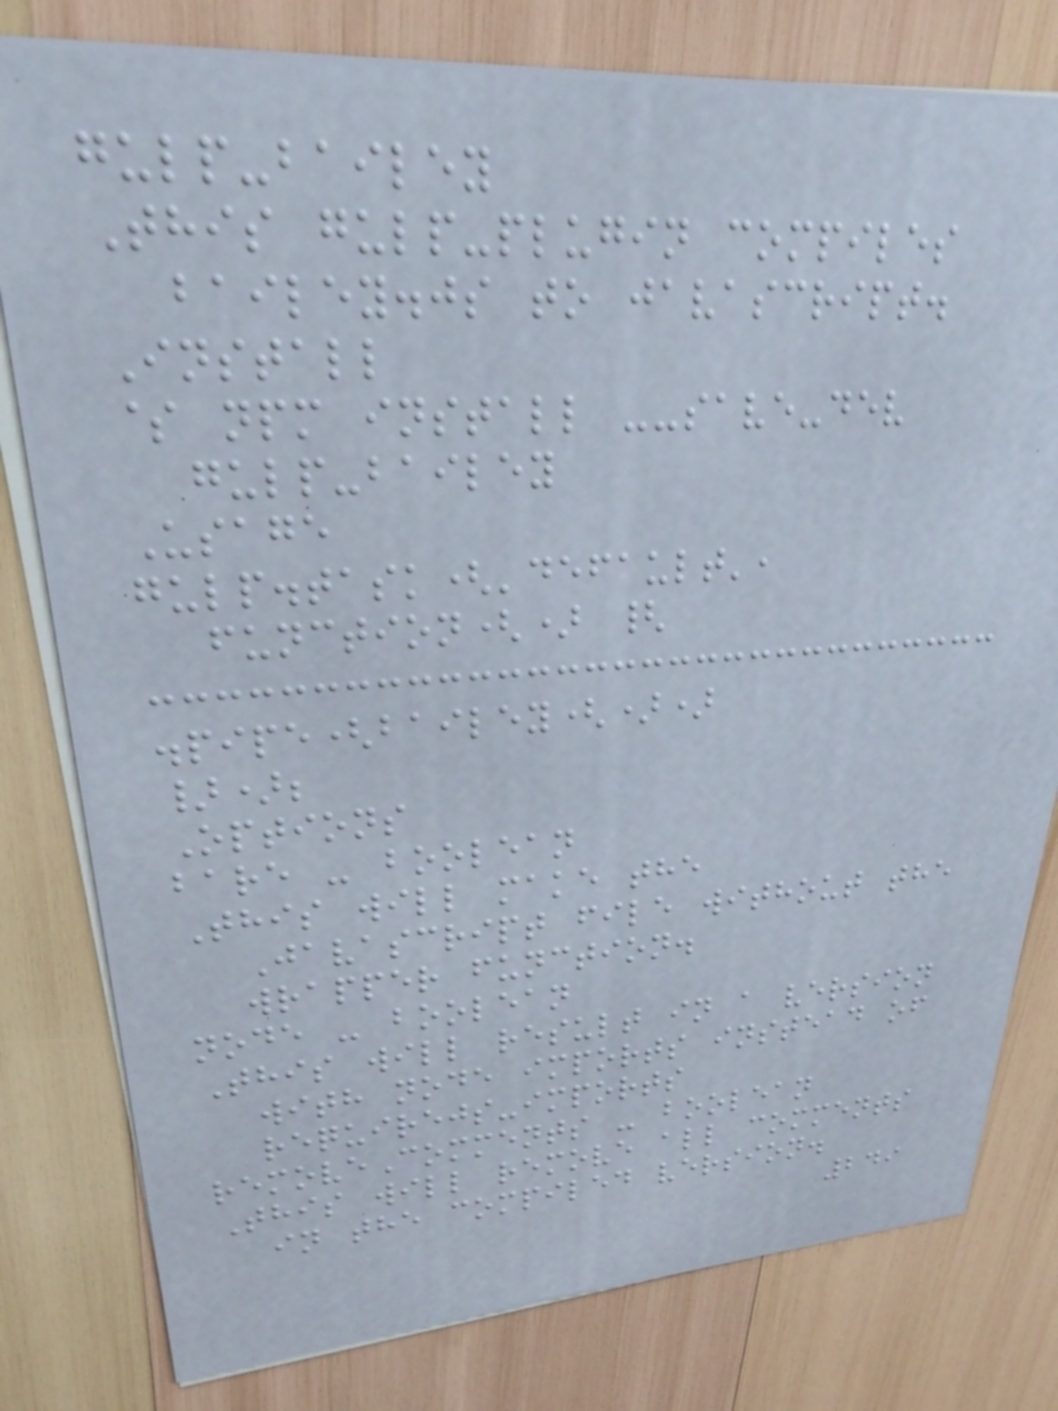gulp-bailey
This gulp-plugin compiles
bailey.js to javascript.
Install
$ npm install --save-dev
gulp-bailey
Usage
gulp.task('default',
function() {
.pipe(bailey())
});
Options
bare - boolean
This will make the
Javascript file without the
wrapper function.
node - boolean
This will result in a version
with node imports instead of
requirejs-imports
removeComments - boolean
This will remove all comments
in the compiled version.
249
